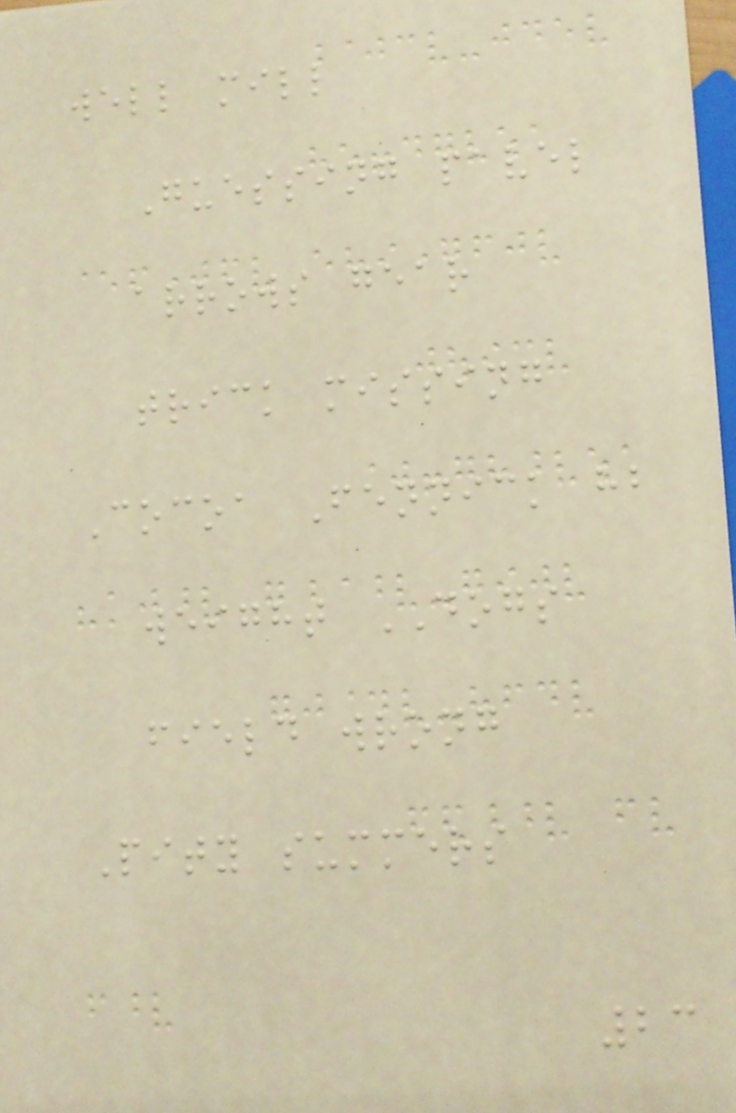well mill
Guessing pavel
arrows gear
trick missing
Cocoa Fennick hb
weight DOGS
field wrong
Pity summers
23
